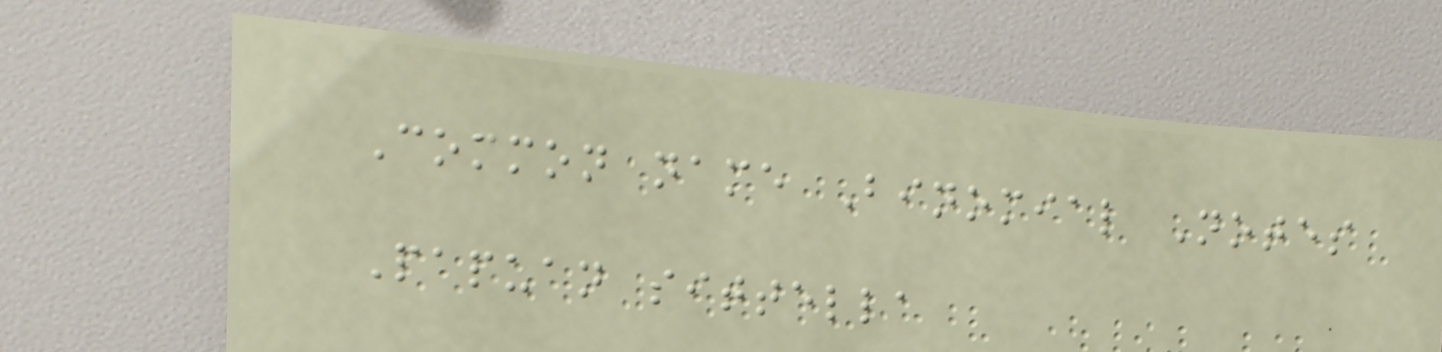Common name Binomial Notes
Papuan sittella
